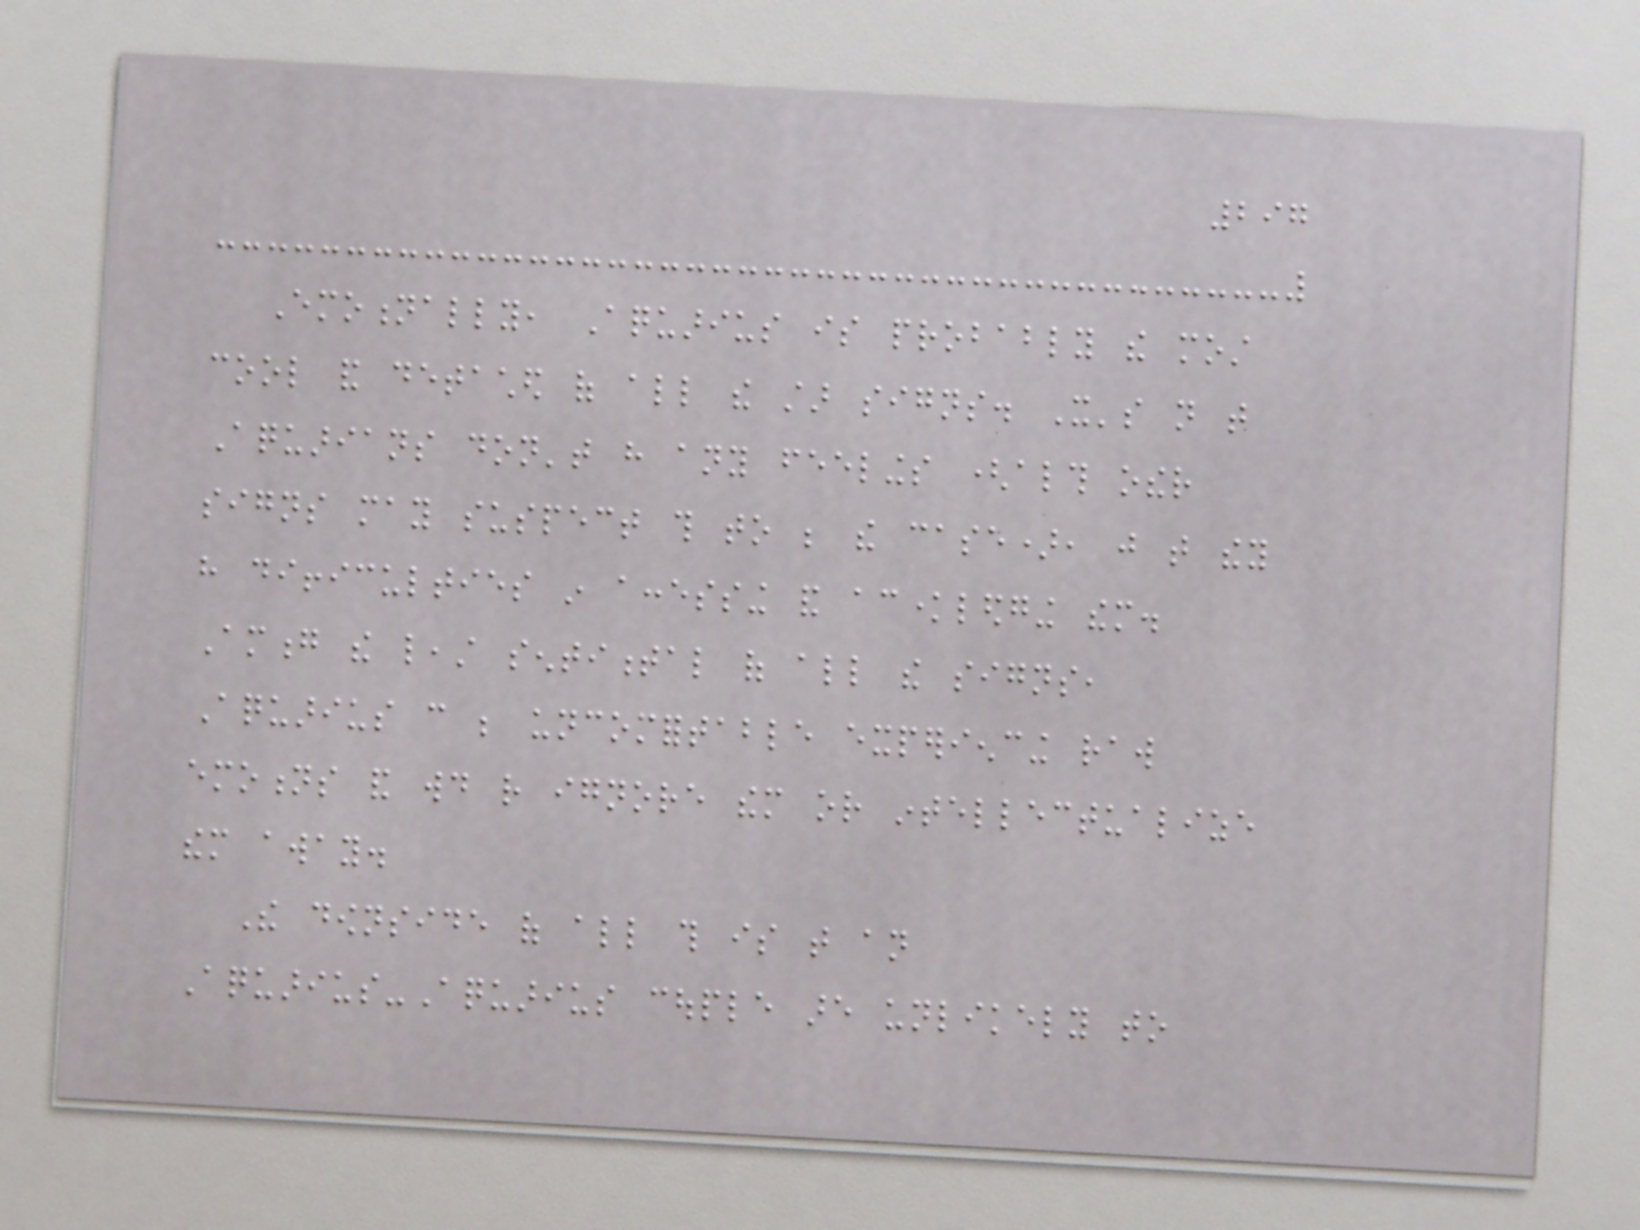297
Emotionally, Aquarius is probably the most
cool and detached of all the star signs. It's not that
Aquarians don't have any feelings (although other
signs may suspect this to be the case), just that they
have difficulties in accessing and acknowledging them.
Among the least sentimental of all the signs,
Aquarius can be uncomfortable experiencing raw
emotions and would rather ignore them or intellectualize
them away.
The downside of all this is that an
Aquarius-Aquarius couple are unlikely to
